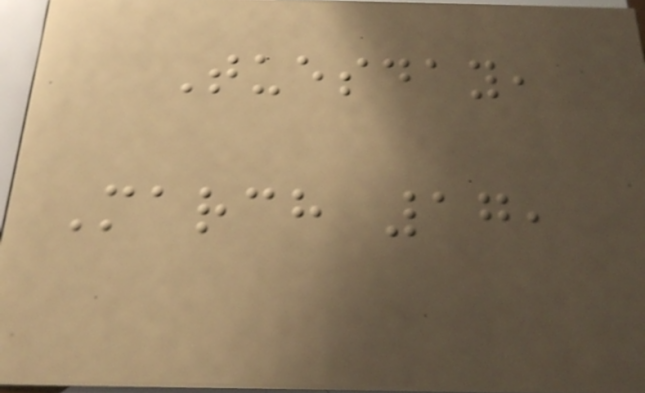Tuesday,
March 17,
